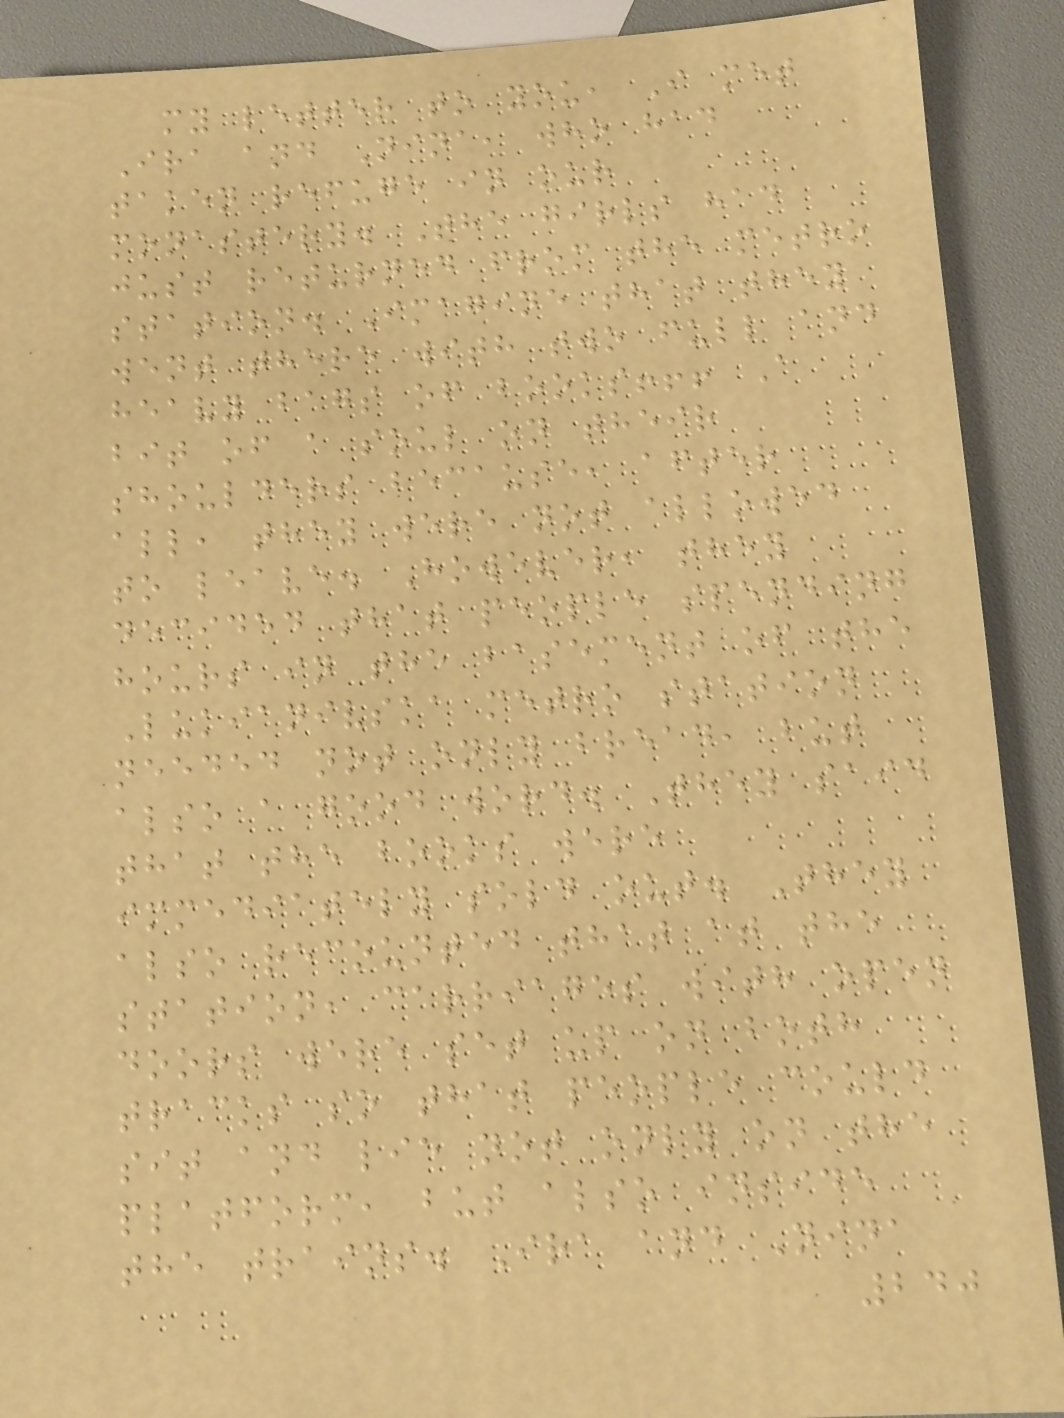my letter to you, I met
Ira and Nina, who had
taken refuge in our
monastery. The girls had
just returned from the metro
station. Imagine that they
went there with two full and
heavy bags of books!!! A
bit of a soul on their
shoulders because, after
all, they were not allowed
to leave. However, they
decided that people spending
hours in the basement of the
Lukianivska metro station
needed not only bread, but
also a good word. They said
that the books were
immediately sold out. They
also recounted that at the
station, carriages with open
doors were set up on both
tracks so that people could
sit and lie not only on the
platform, but also inside
the trains. Ira and Nina
240
